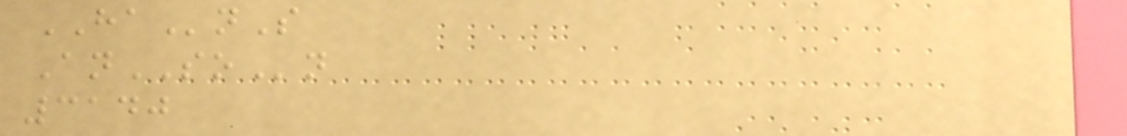HAnS
AnSOn
3140
